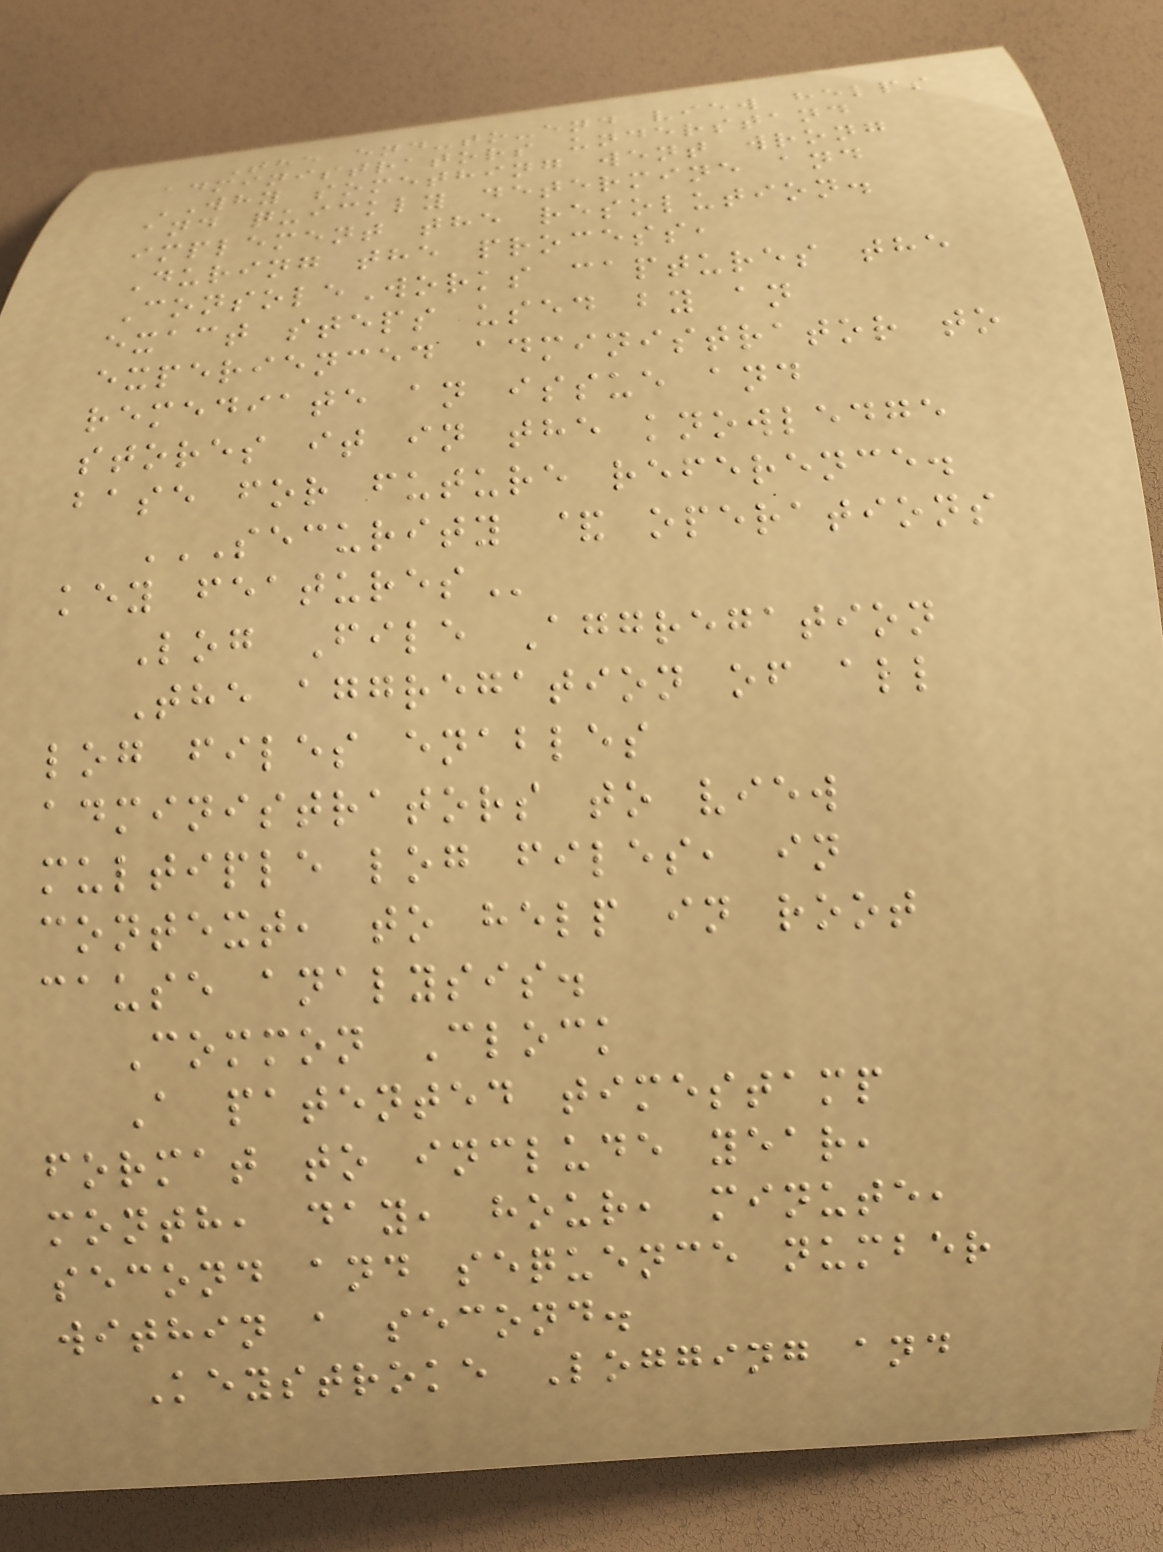The end-to-end view helps
administrators understand
WHY something went wrong
and quickly determine and
implement the resolution.
During the process,
ConsoleWorks captures the
exact steps used by an
experienced administrator to
remediate an issue and
stores it in the knowledge
base for future reference.
SECURITY & OPERATIONS
KEY FEATURES
Log File Aggregation
The aggregation of all
log files enables
administrators to view
multiple log files, in
context, to help in root
cause analysis.
Common Clock
A patented timestamp
format to include year,
month, day, hour, minute,
second and sequence number
within a second.
Keystroke Logging and
